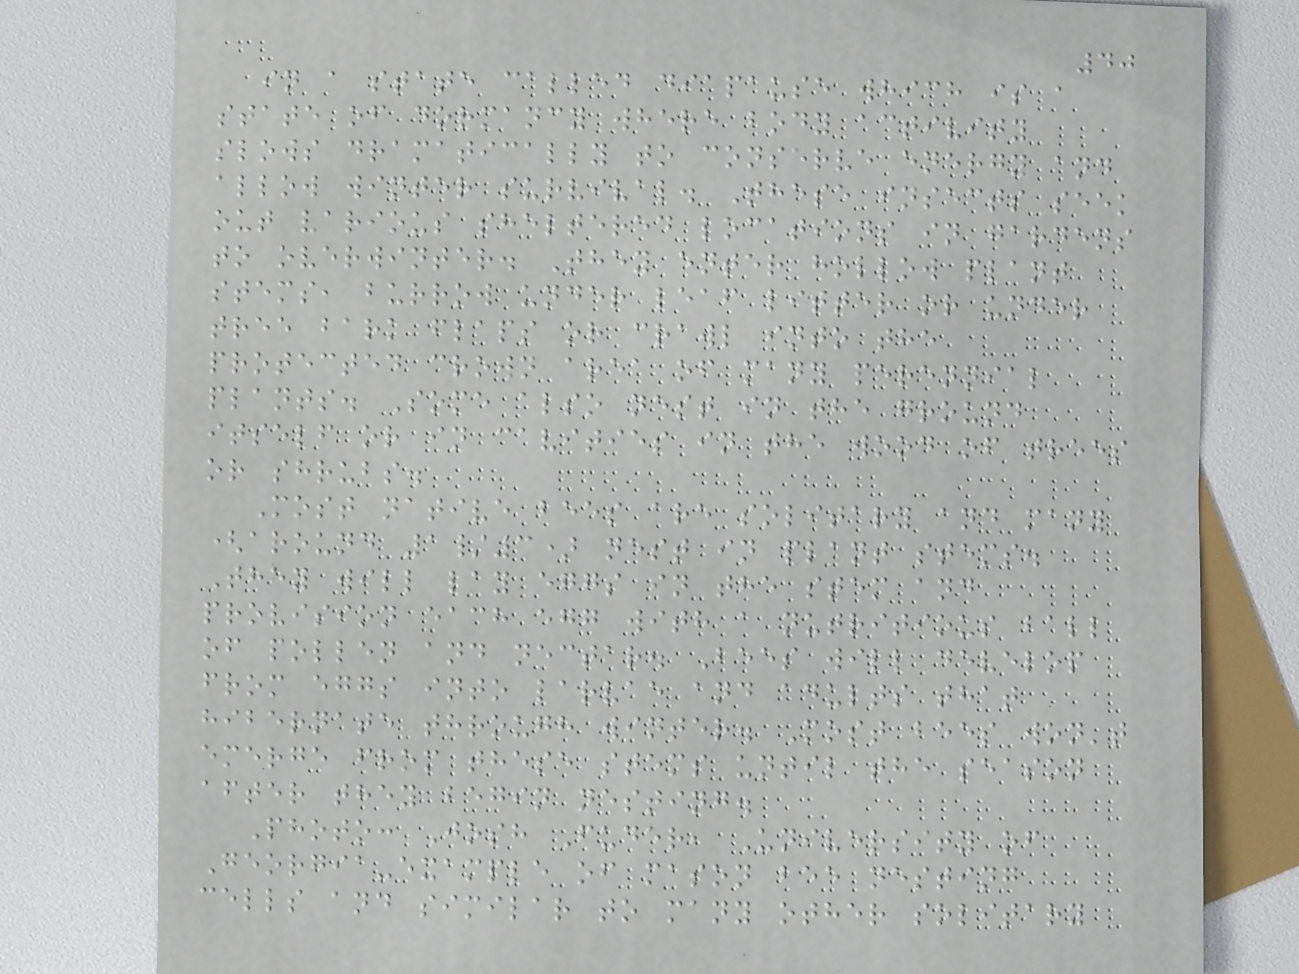40
in a state called diapause which is a
state of dormancy where body activity
slows dramatically to conserve energy and
allow winter survival. These insects seek
out various sheltered locations in gardens
to overwinter. They enter hollow plant
stems, burrow under leaf litter or under
tree bark flaps or crawl into the
protected crown area of many perennial
plants. Some also nest in the ground
itself or in cavities in the wood of trees
or shrubs.
Most native bees are solitary and many
(around 1/3) nest in plant stems.
They will lay eggs in the stem and
provision each egg with a nutritious ball
of pollen and nectar. Bees will develop
from eggs into larvae and adults that
hibernate through winter. Most bees won't
emerge from these stems until the season
after they begin nesting.
Photo: Josh Fuder, University of
Georgia-example of mason bee nesting
cells and similar to many other solitary
